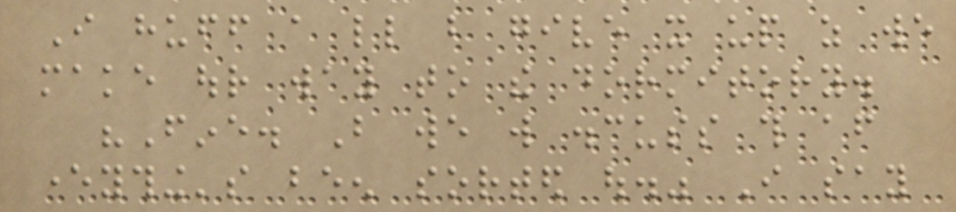I huff a little but give it up as we
make our way to the dormitory.
"Fine. But we will discuss this after
everything's been sorted out." I say
